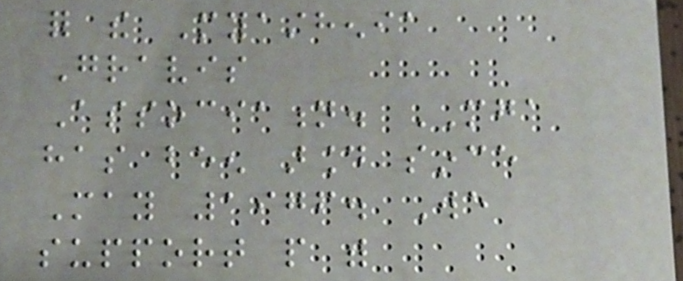for the Myasthenia
Gravis
Association. MGA
has been around since
May 1976. We
support people with
